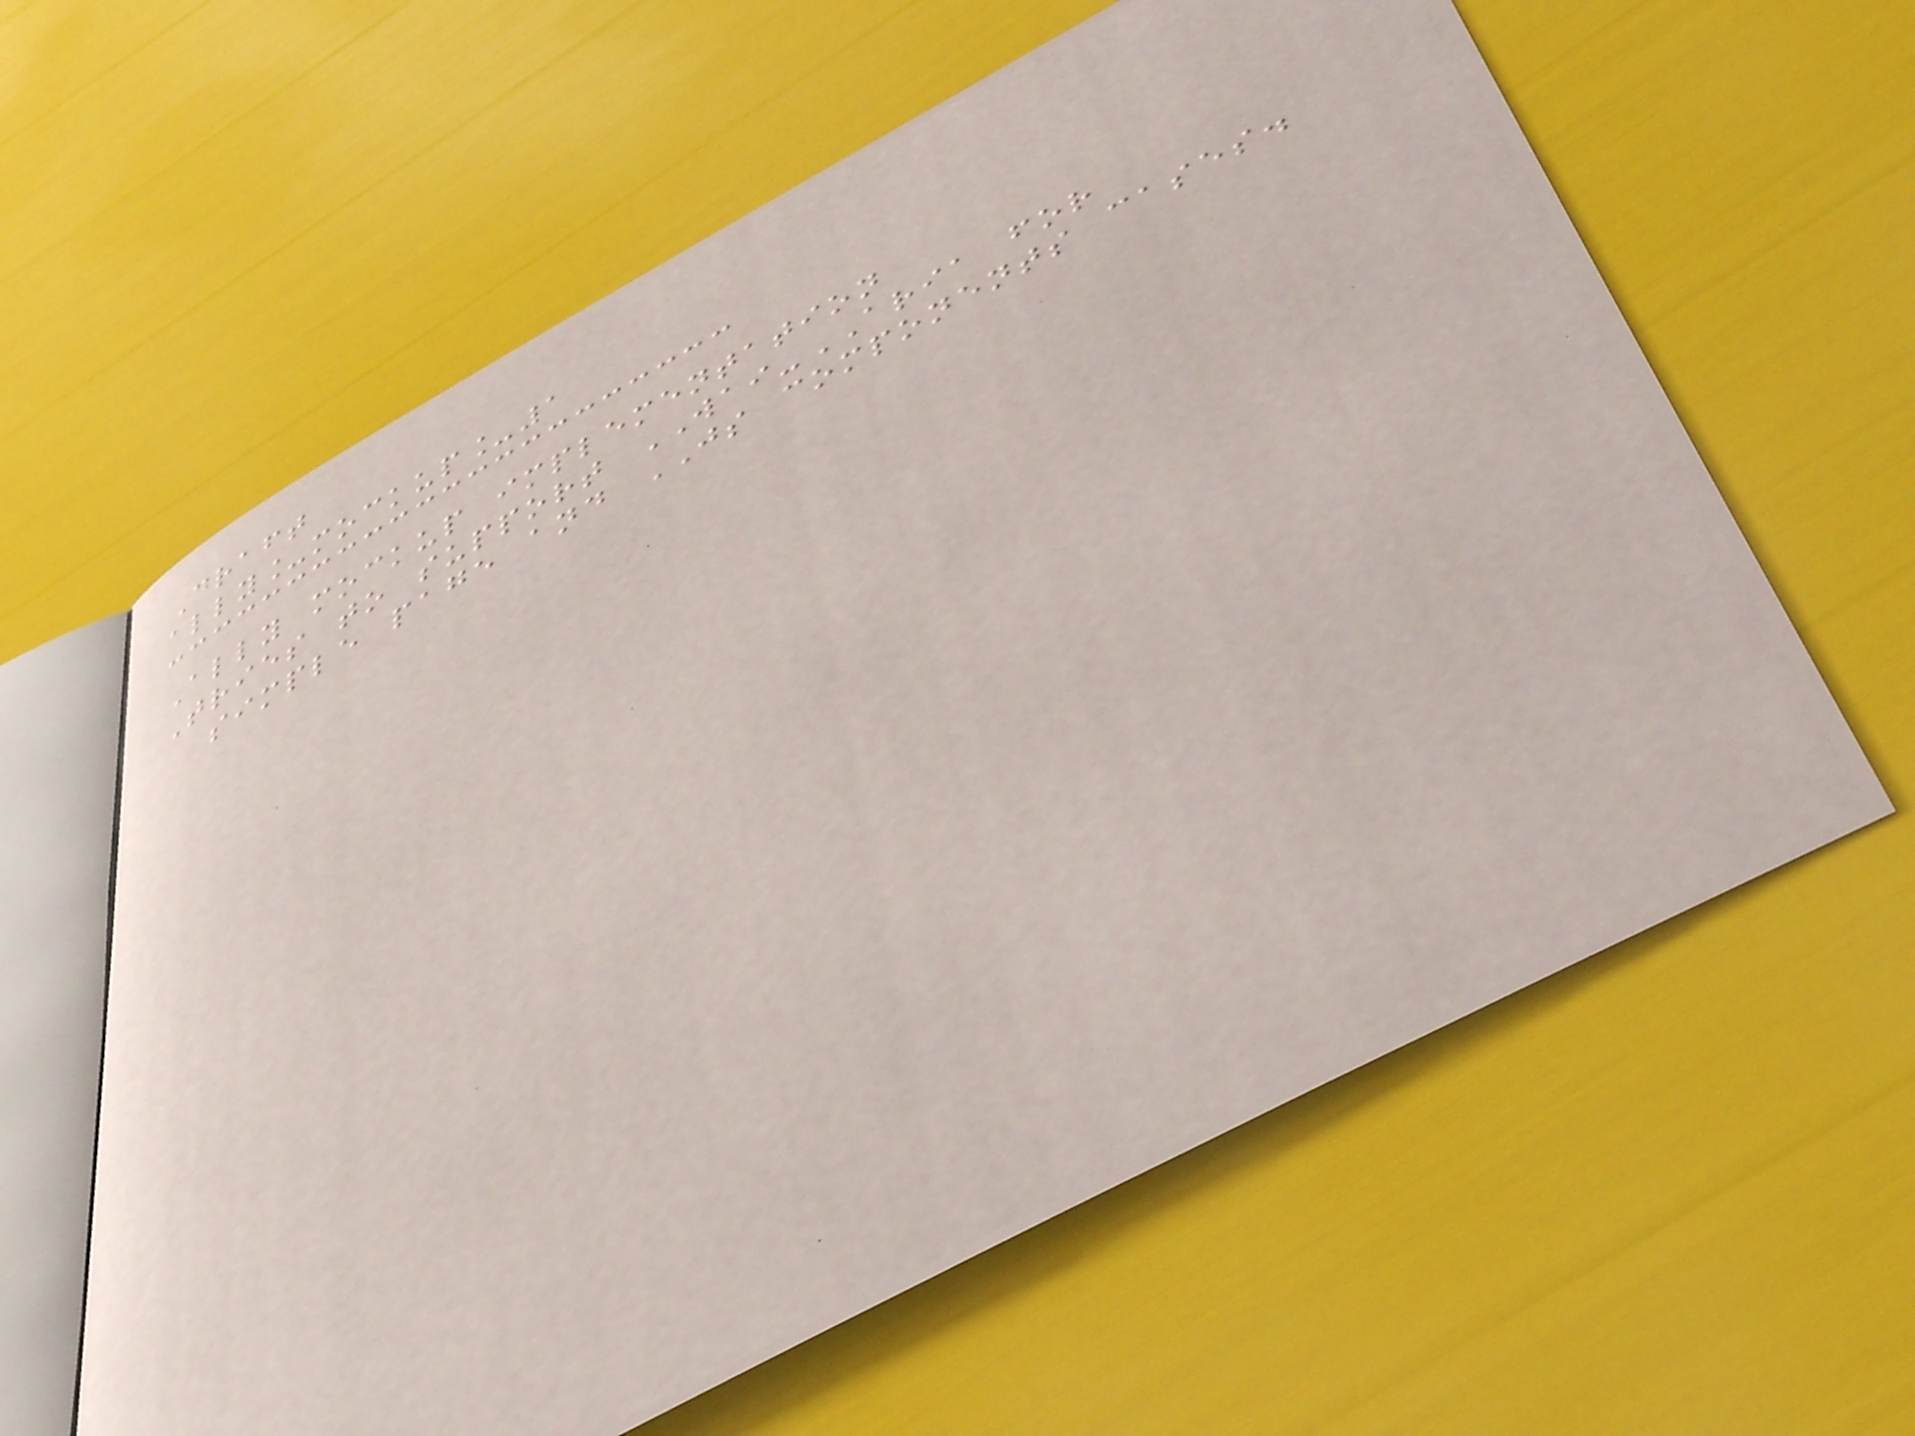Draft
ally_mockup_1
Ally mockup implementation
Tries to support WAI-ARIA for
simple page and JS components cases.
